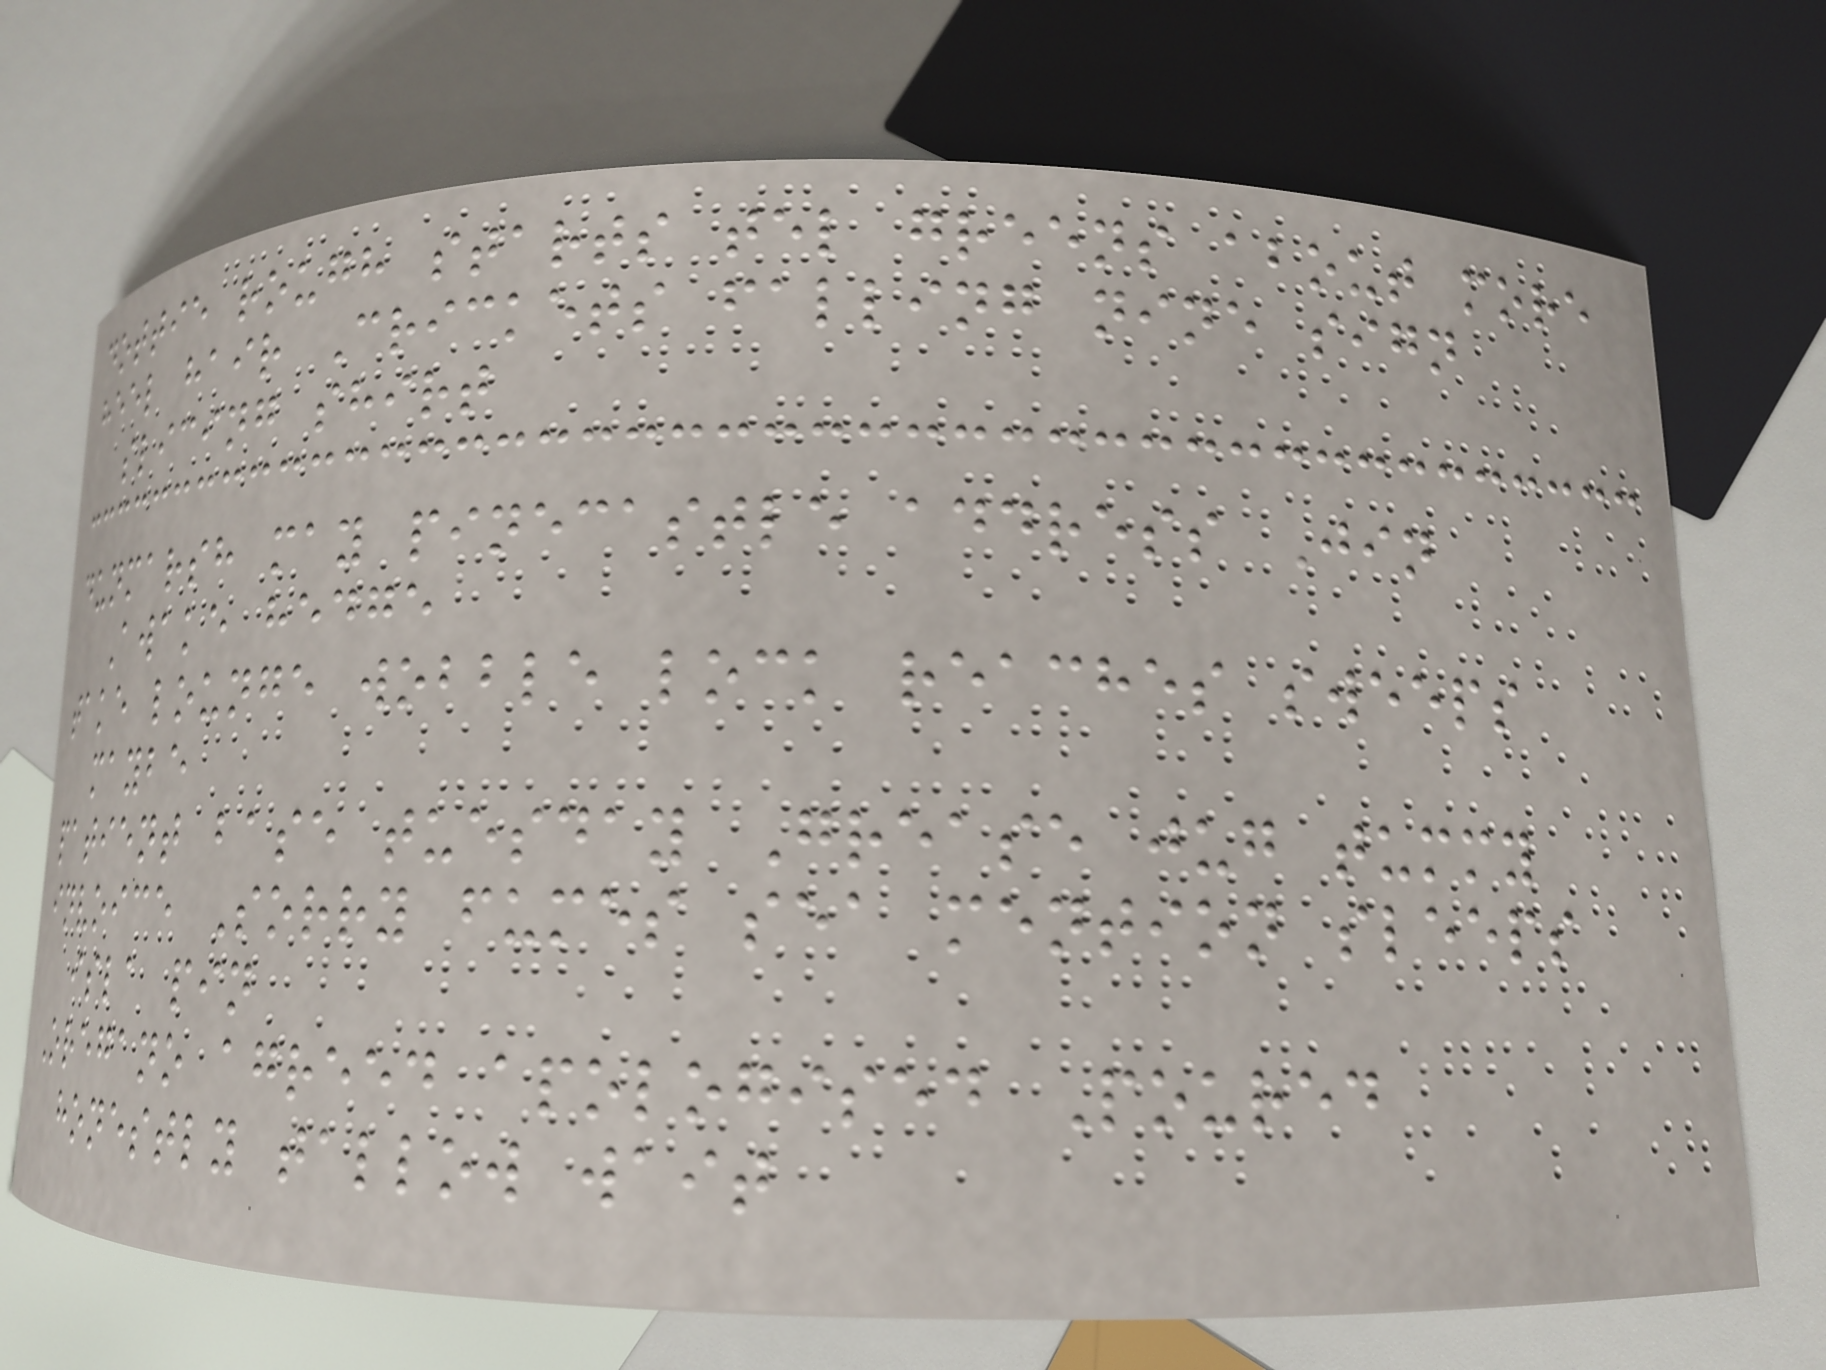dottie rough starts tel greens about more
heel hair Crickets falling nine sign
slicing shirt
dunmarsh may pinecastle address Jin
Awake hedge
take lounge wobble lock reaches sweeps
maybe
patient base tuesday Grease jug tummy
invoice Sorry fumes sea mention sleeps
isla pin
Oregano agreed apologised Poured
honestly tallow wait
